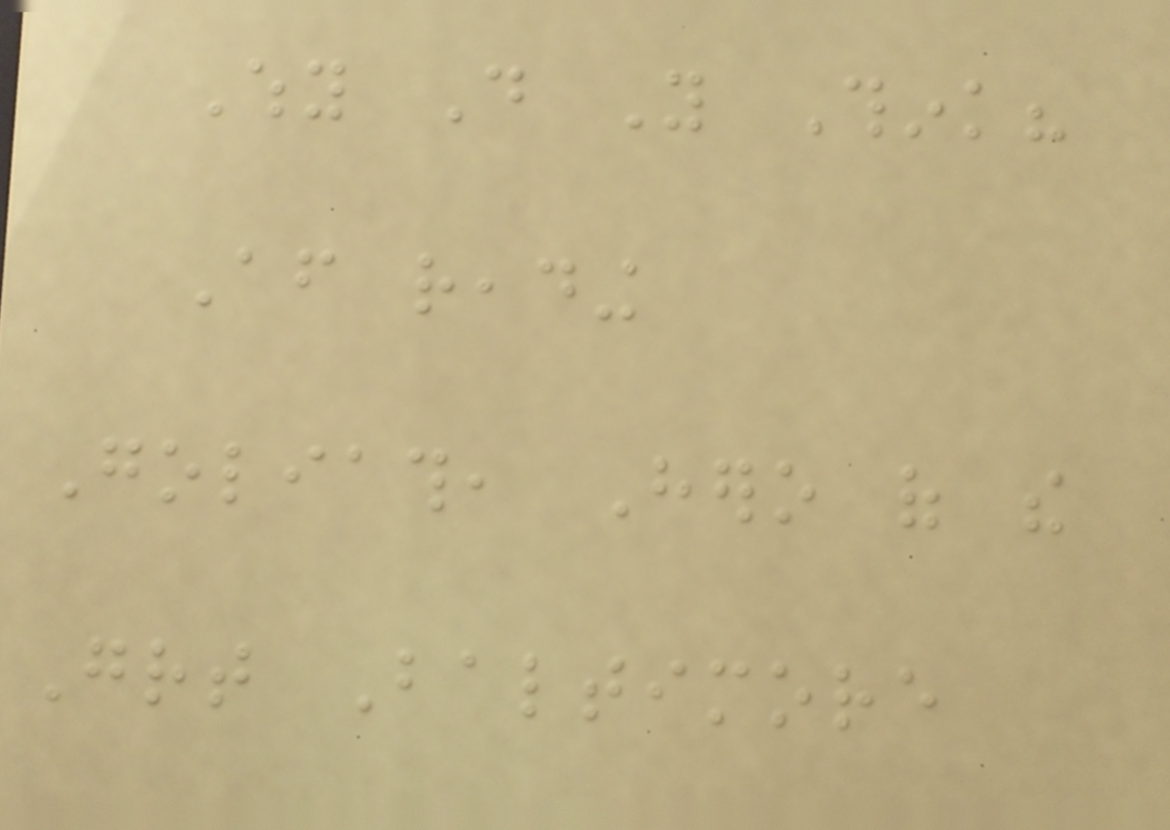Why Do You Think?
After reading
Goliath, Hero of the
Great Baltimore
